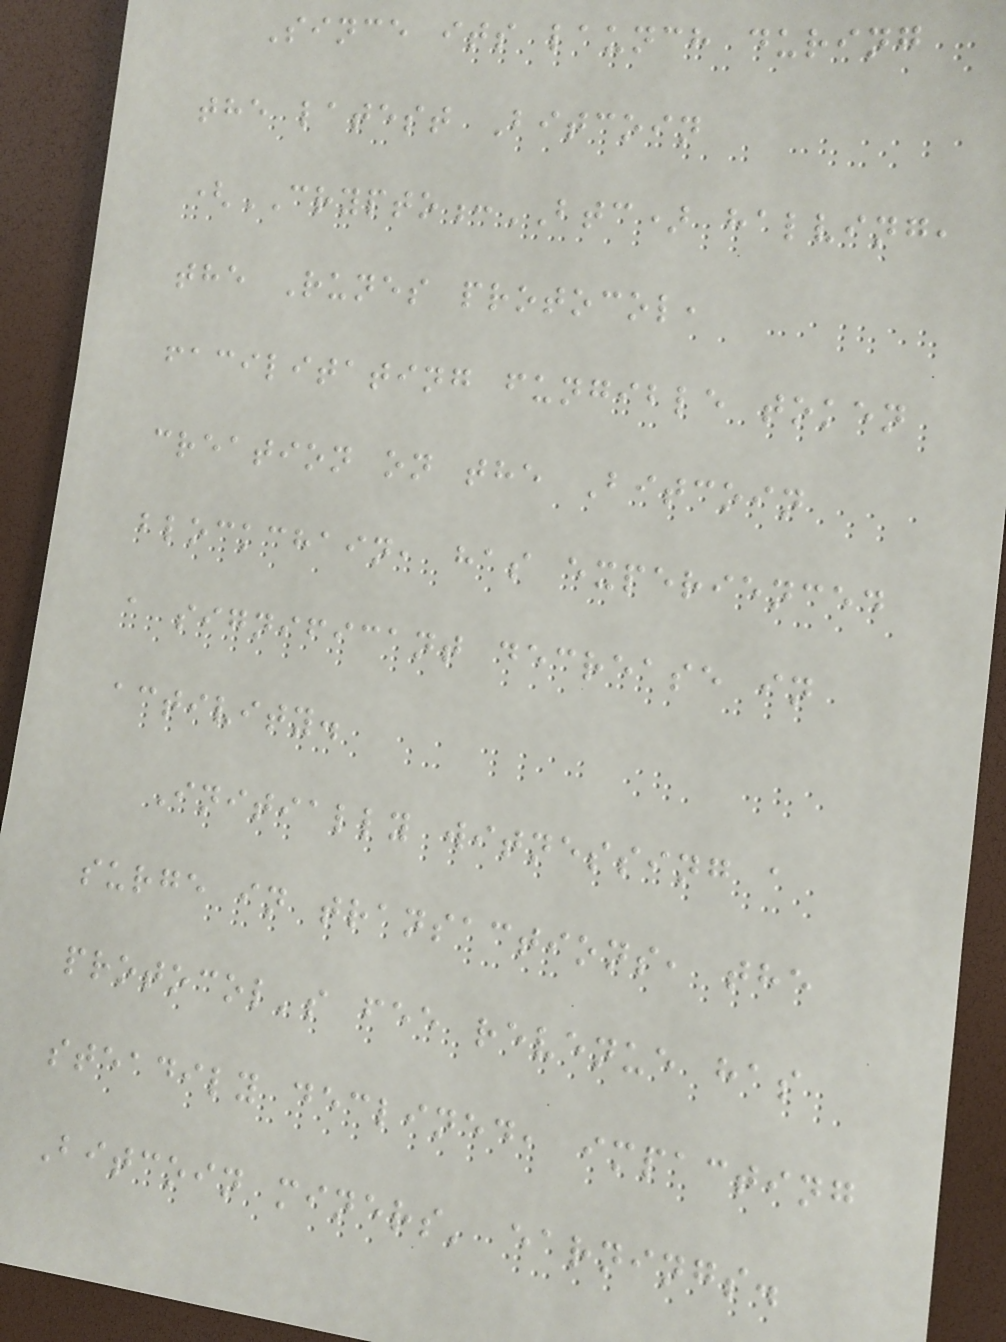Since its launch during
the latest Bitcoin
(CRYPTO:BTC) halving,
the Runes protocol,
facilitating fungible token
creation on the Bitcoin
blockchain, has experienced
a significant decrease in
activity.
Initially witnessing a
surge in transactions, the
protocol's fee revenue has
steadily declined, impacting
Bitcoin miners' earnings.
